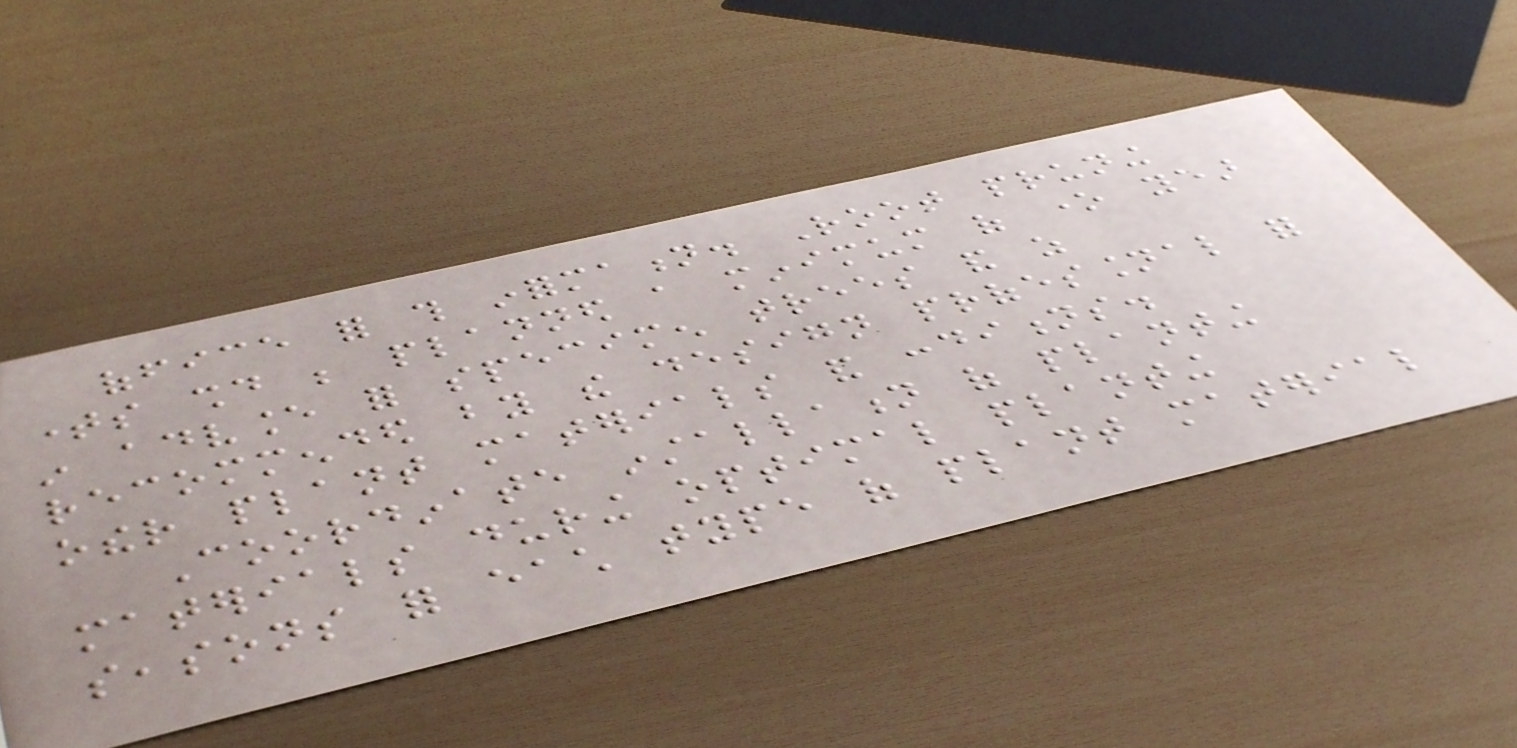office for this information. Root pruning
times should be planned a minimum of one year
in advance for specimen trees and as
recommended by the design professional for
other plant materials and conditions.
Coordinate installation of planting
materials during optimal planting
seasons for each type of plant material
